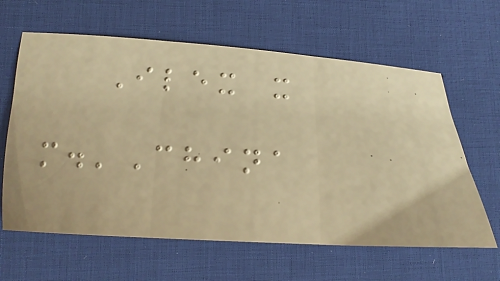Ilex x
m.'China
